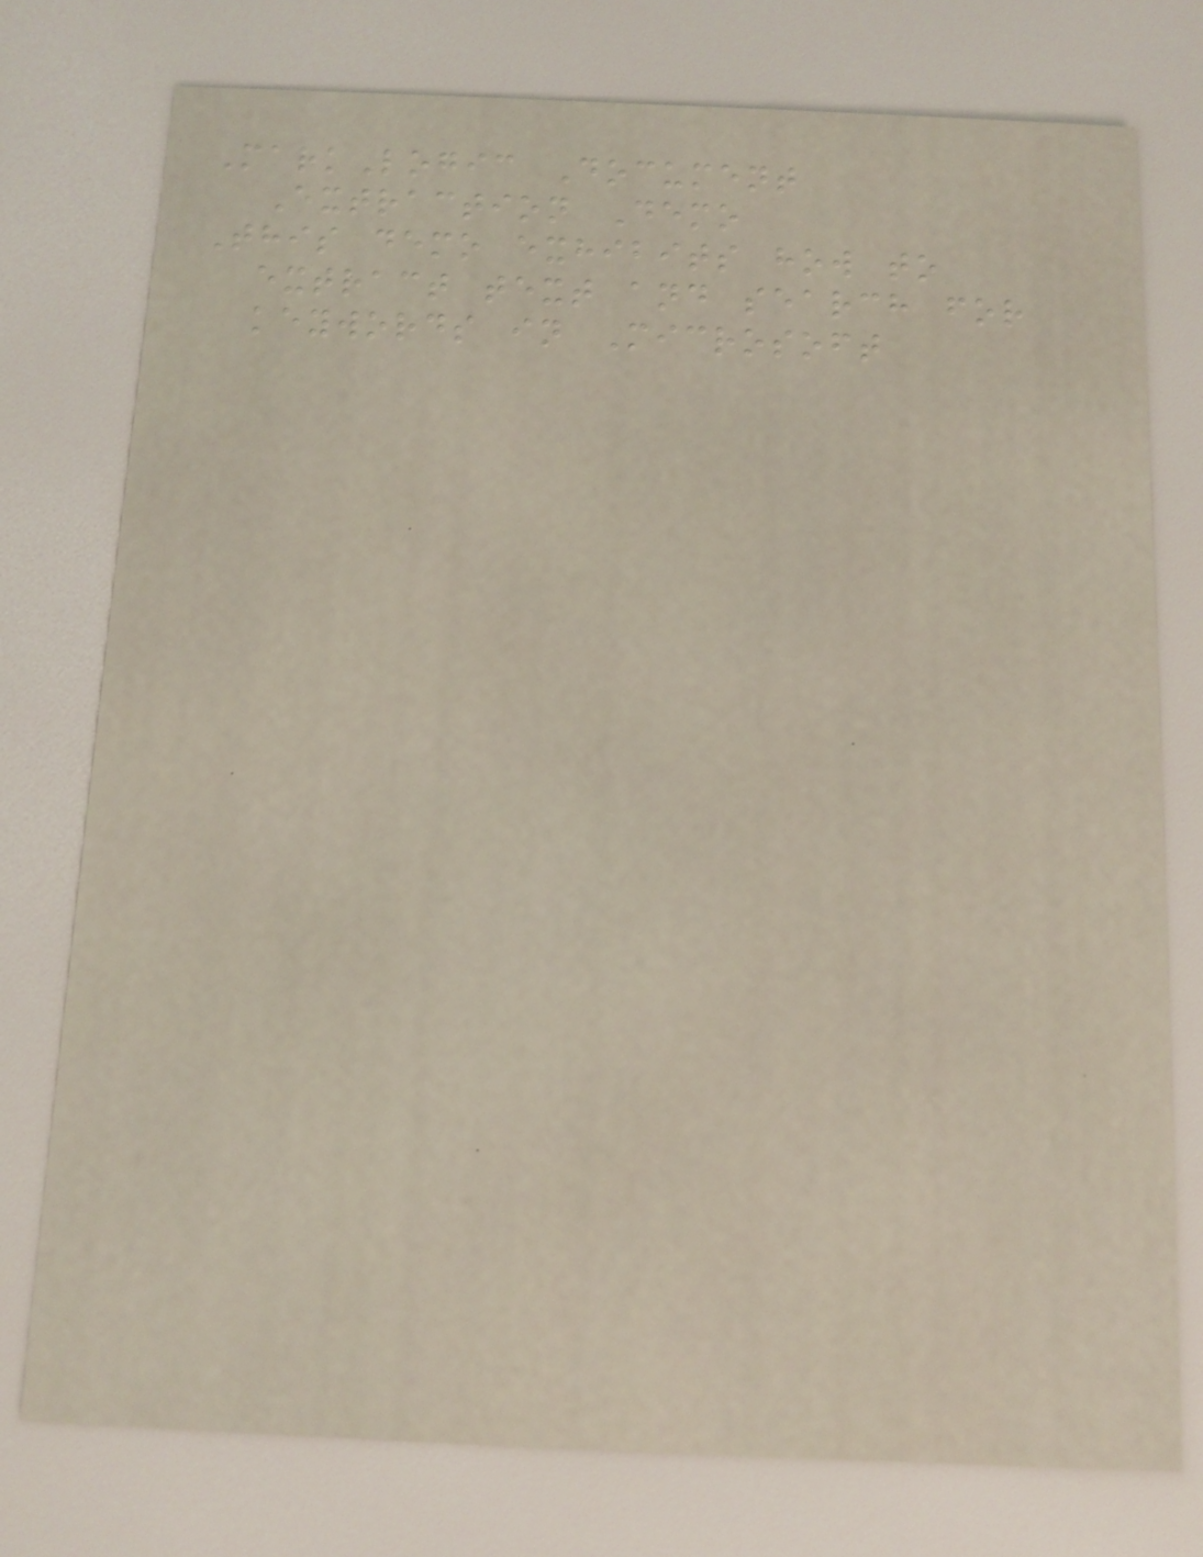MarkLogic Document
Extraction Demo
This demo exhibits how to
extract text and search for
keywords in Microsoft
